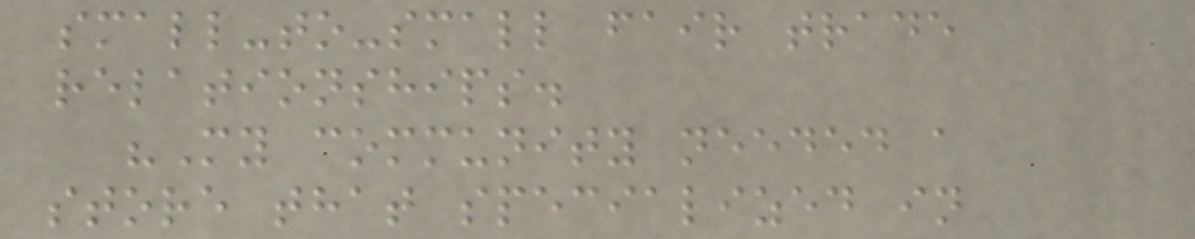small-to-small fair trade
relationships.
"My community needed a
store that specialized in
